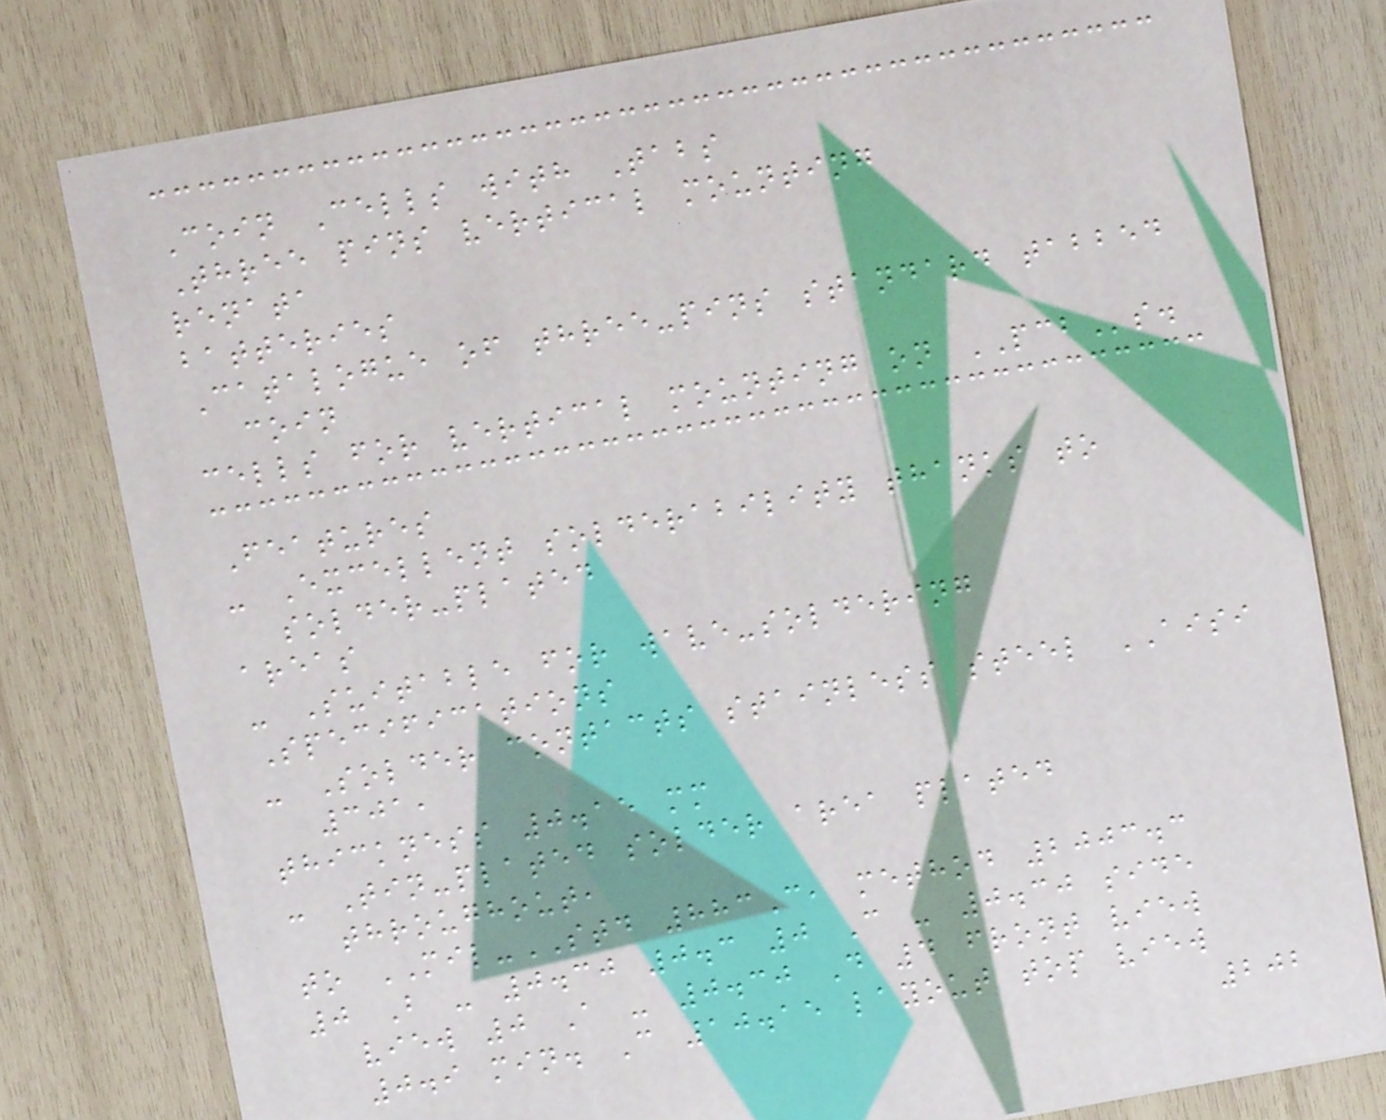Coin Cells with Tabs
Three pins vertical mounting
renata
batteries
Catalogue of three-pins standard tabbed
coin
cells for vertical mounting on PCBs.
Features
- Excellent solderability thanks to
solder-plated
areas
- Suitable for wave-soldering
Specifications
- Solder contacts stainless steel AISI
301,
thickness 0.15 mm
- Tin-plated solder area plated
throughout,
to MIL-STD 883C, method 2003.3
0 B - 0.30 0.3 0 C - 0.30 side
view 0 A - 0.30 D 4 front view
0.9 min. C 10.15 layout top view
202
